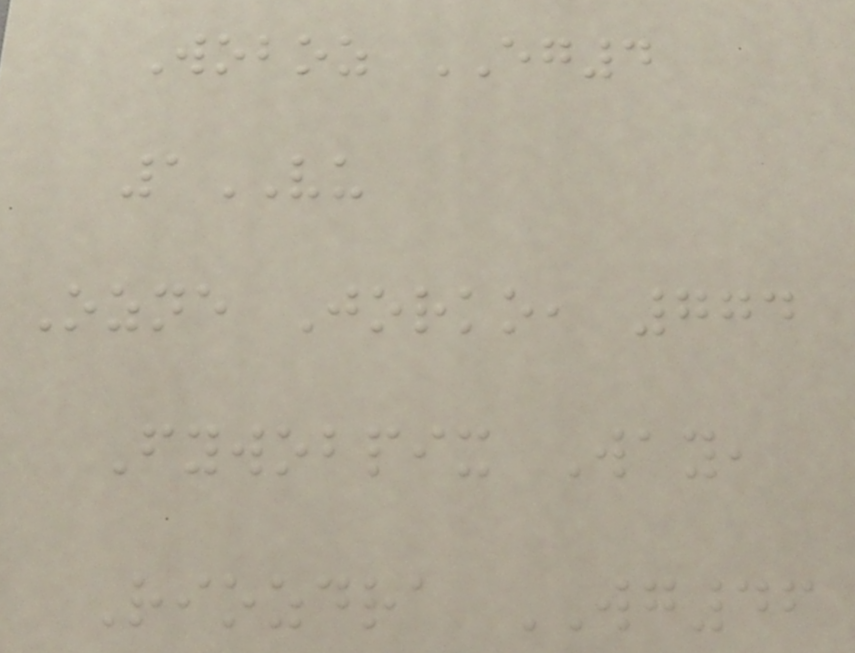Woboz EG4
1VU
Ozne Jorko, 774
Fywobpix Way,
Riozdra WG46
